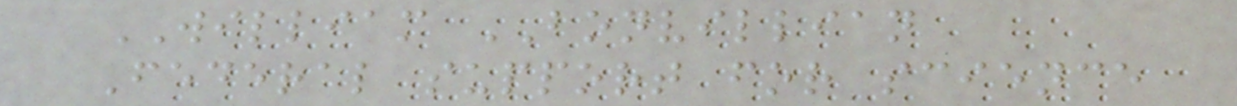WILLIAM BONVILLIAN
Federal support for science
